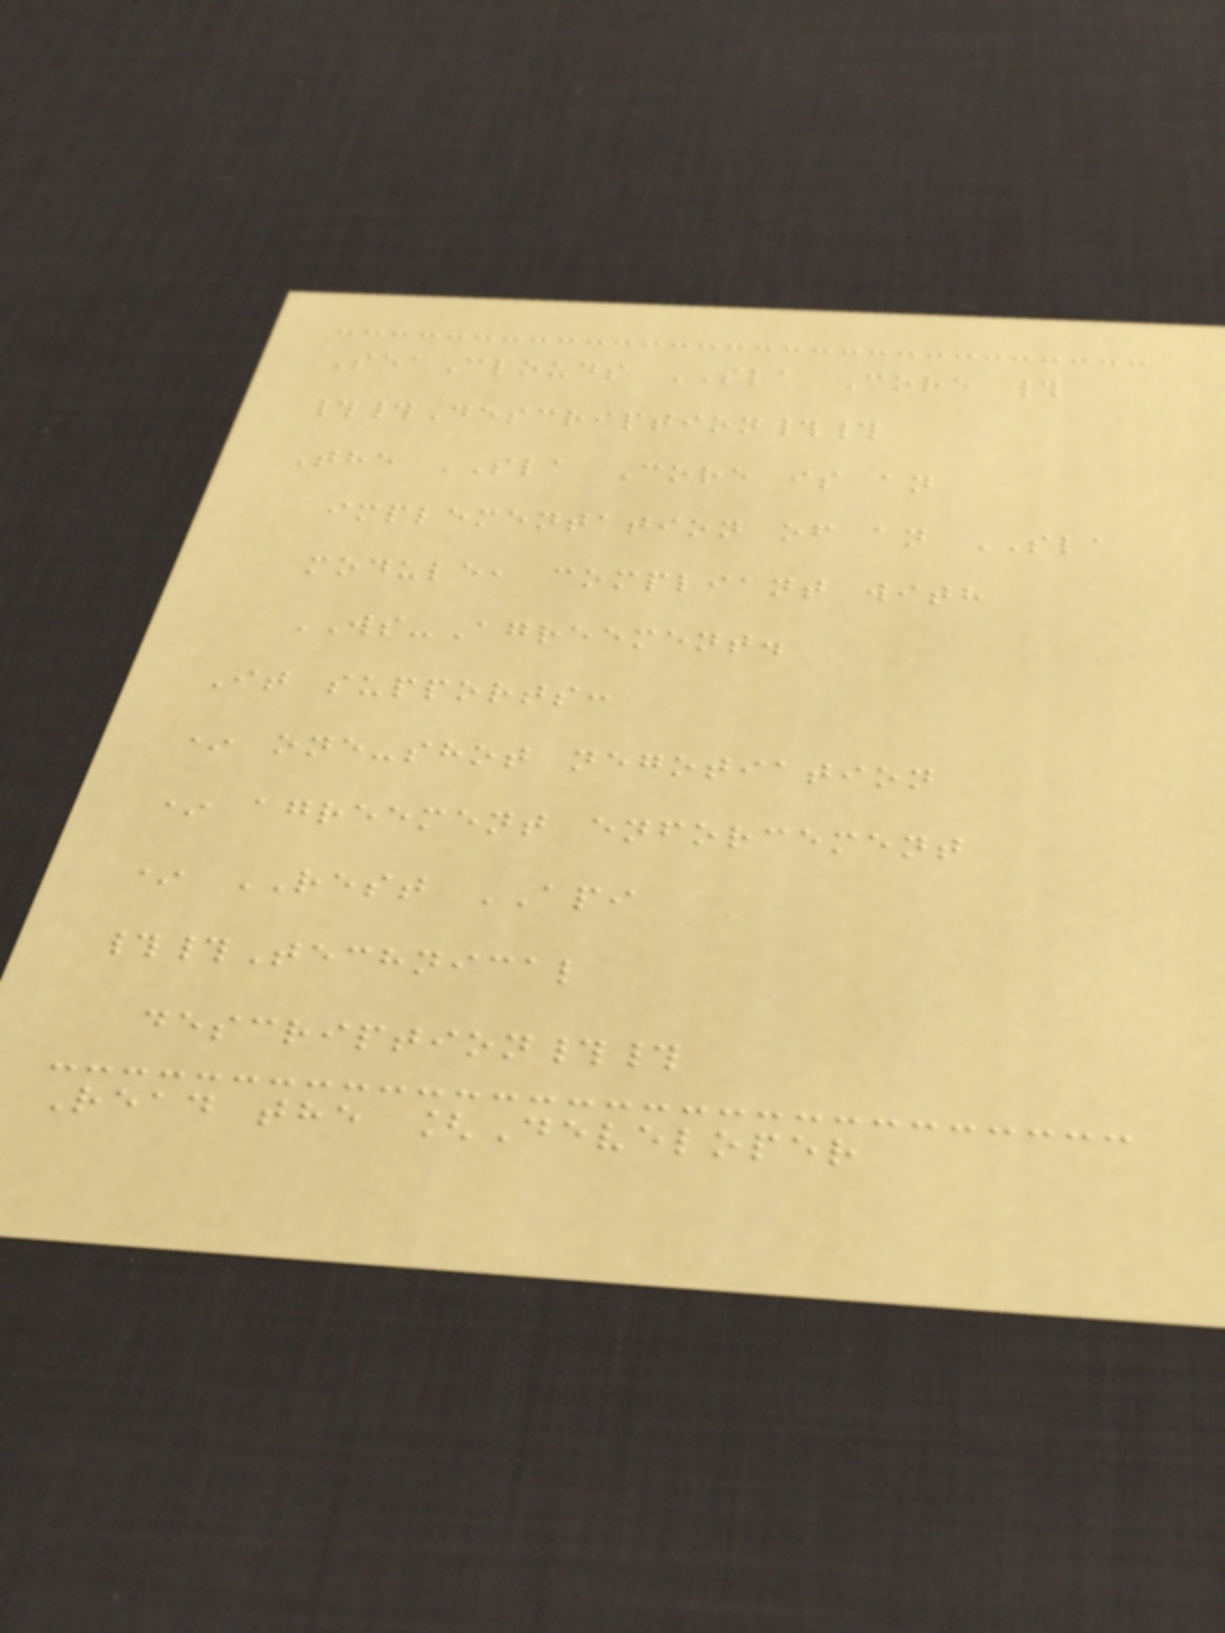SeaClouds SLA Core #
##Description##
The SLA Core is an
implementation of an SLA
module, compliant with
WS-Agreement.
It supports:
* one-shot negotiation
* agreement enforcement
* REST API
##Technical
description##
Read the [Developer
